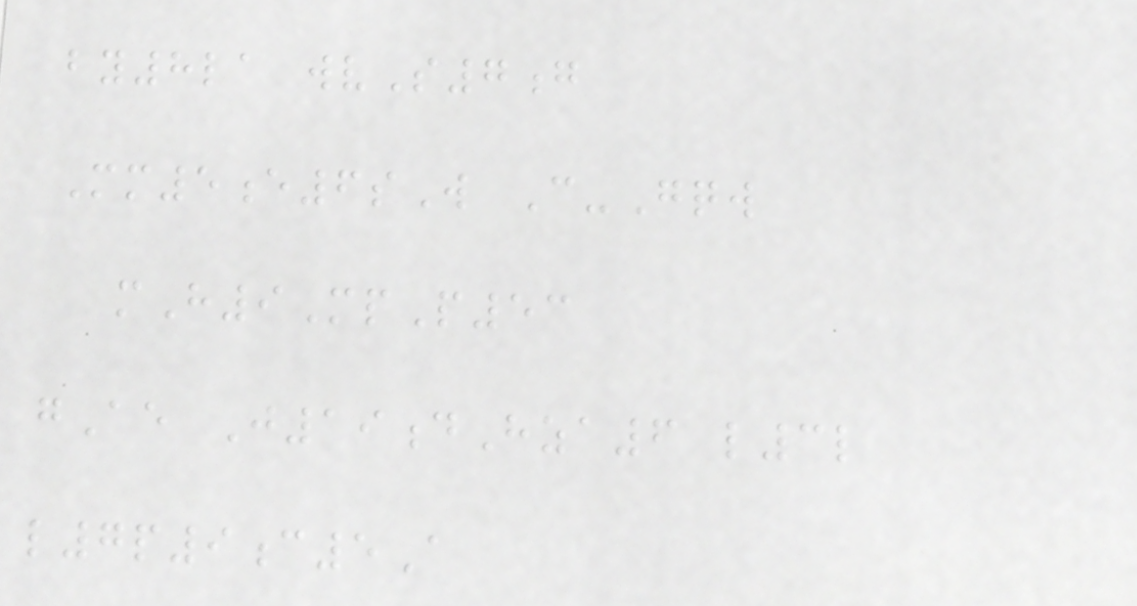by8la wvS7g
Mm5e6sW C-Gqw
mH9MpP53
gAe J19dHza6 l3l
l7p9c5A
